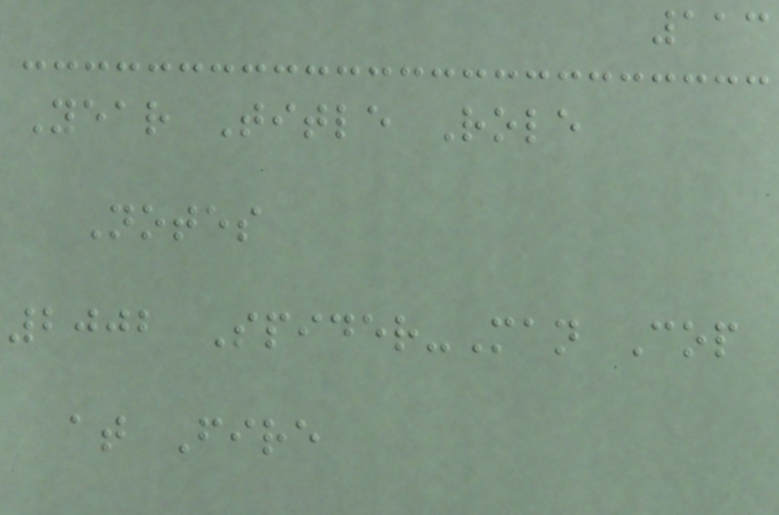113
Year Title Role
Notes
2002 Spider-Man Cop
at Fire
